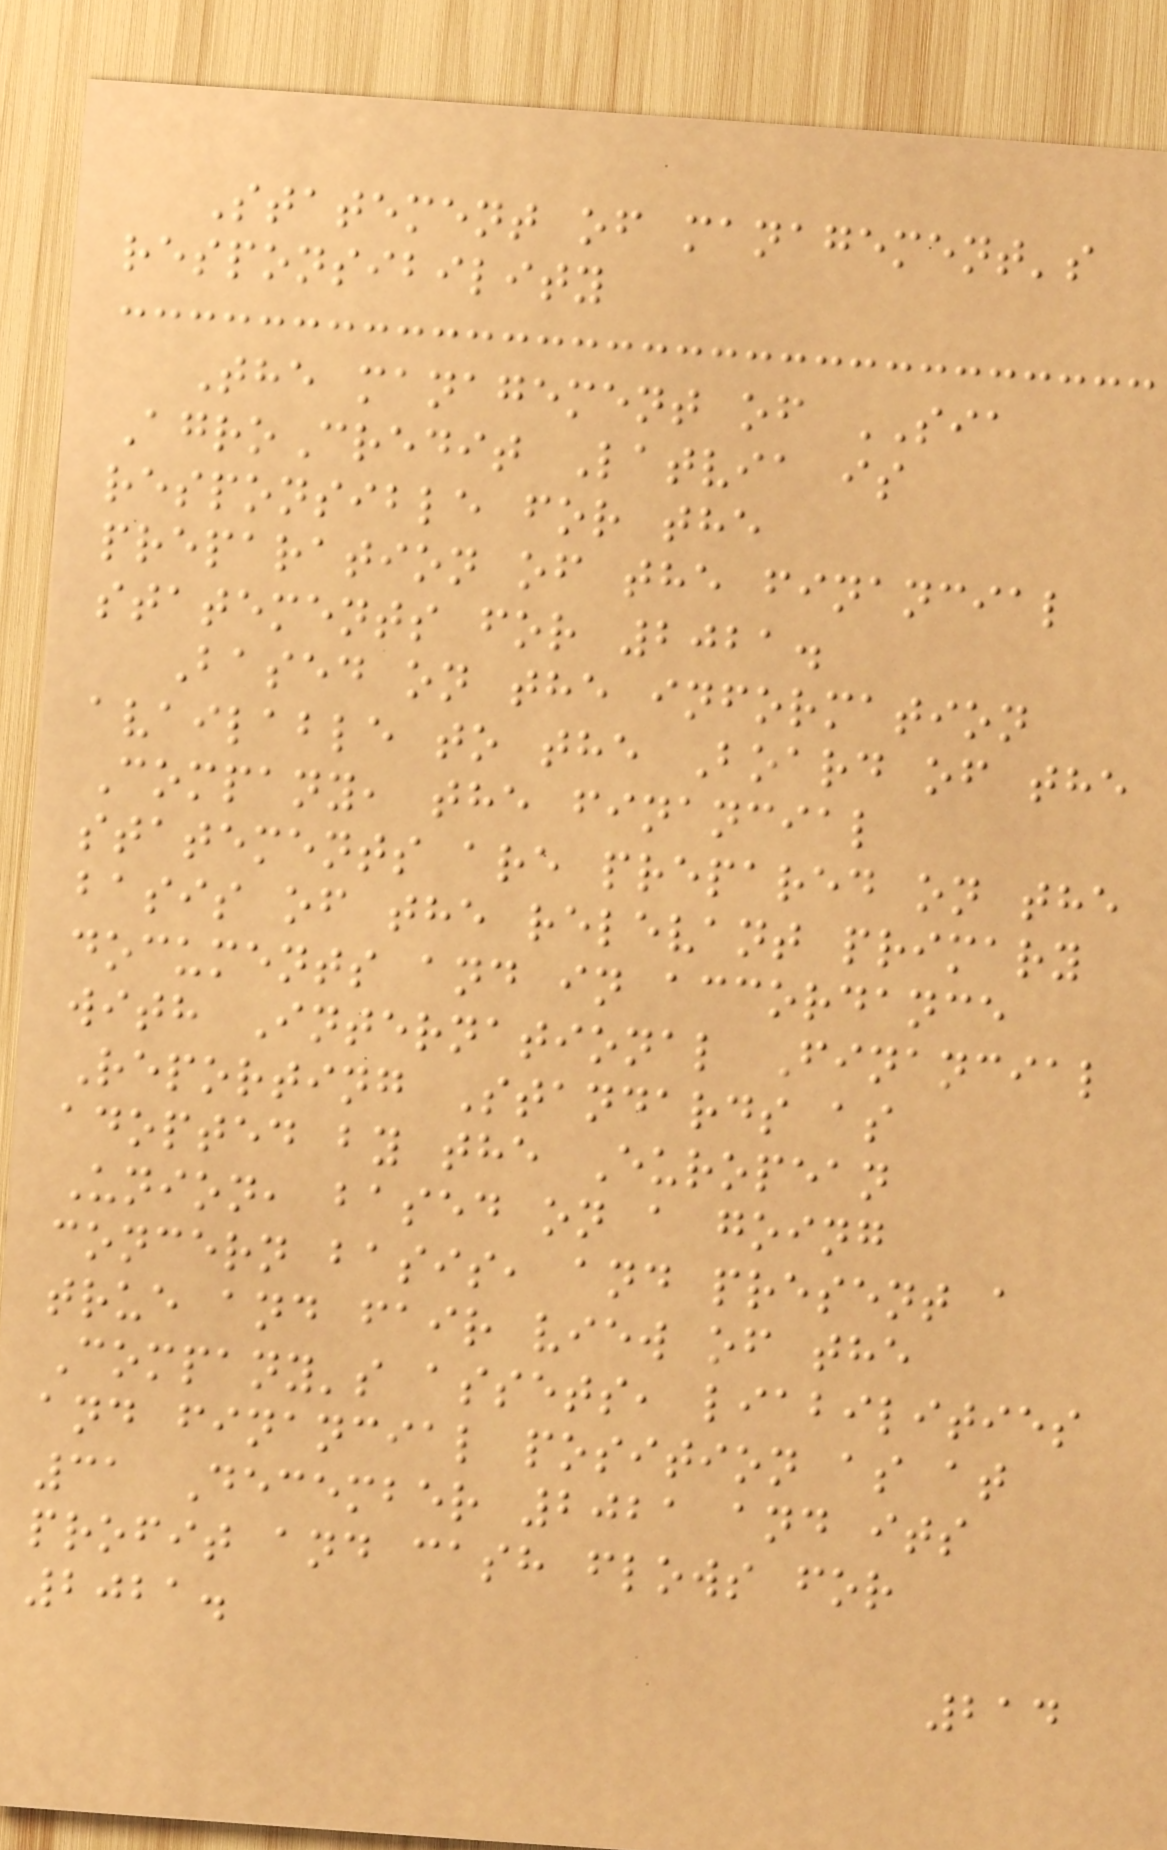Statement of management's
responsibility
The management of SIA
AgroCredit Latvia is
responsible for the
preparation of the financial
statements for 2021.
Based on the information
available to the Board of the
Company, the financial
statements are prepared on the
basis of the relevant primary
documents and in accordance
with International Financial
Reporting Standards as
adopted by the European
Union, based on a going
concern basis, and present a
true and fair view of the
Company's assets, liabilities
and financial position as at
31 December 2021 and its
profit and cash flows for
2021.
214
